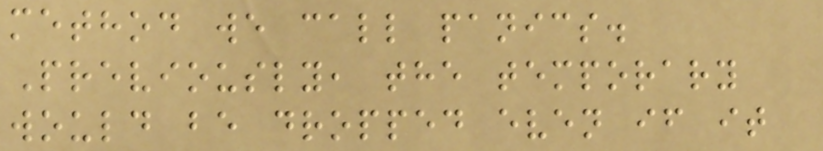method we call panics.
Previously, the temporary
would be dropped even if it
